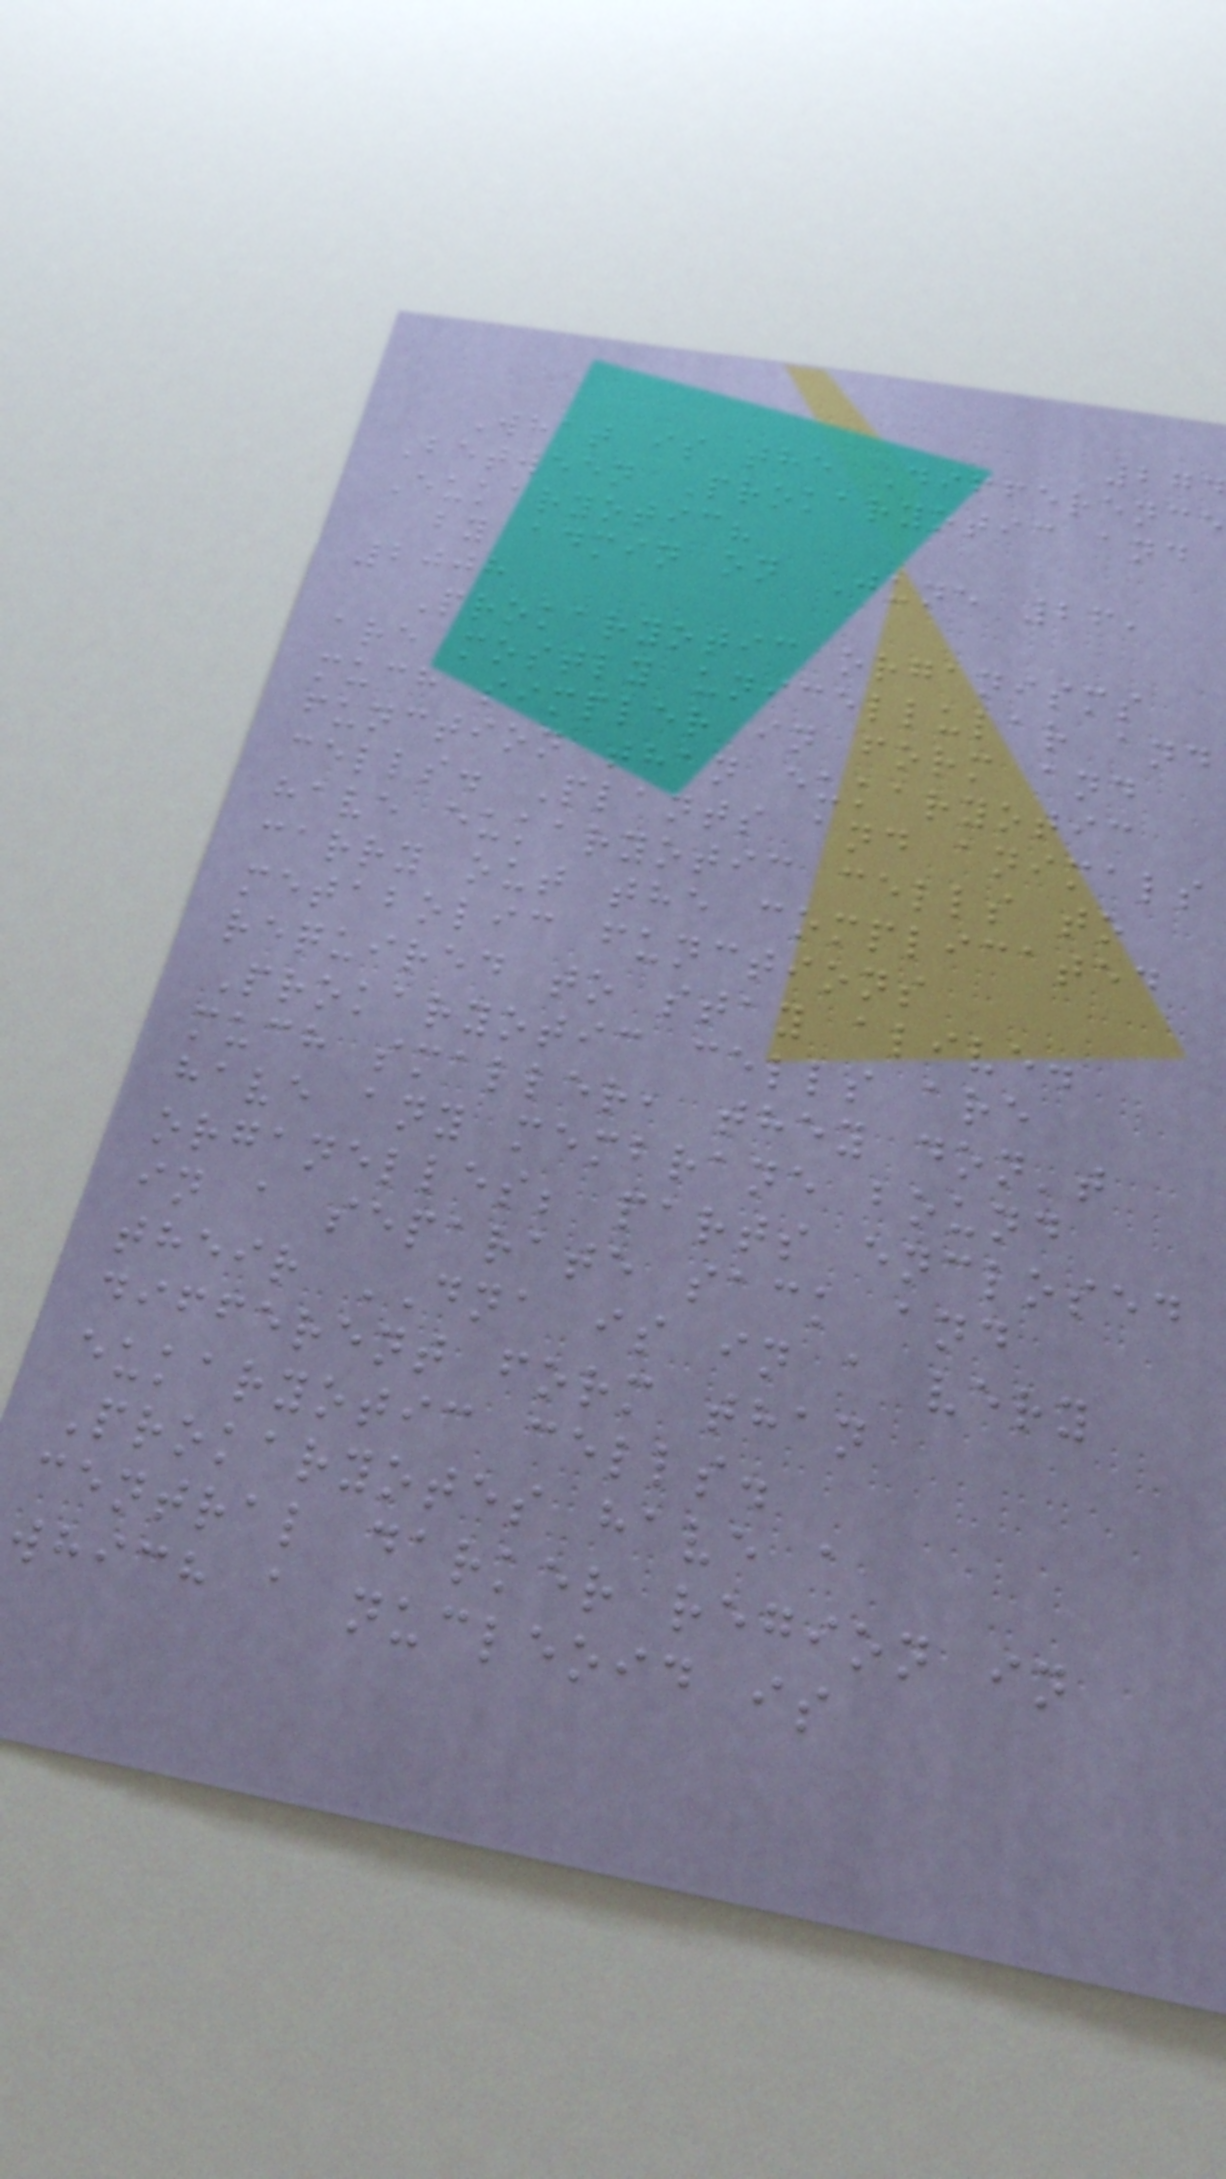274
What is the Difference
Between Prokaryotic and
Eukaryotic?
by admin on June 26,
2008
Prokaryotic organisms
are mostly unicellular and
much simpler in form and
function than eukaryotic
cells. Plants and animals
have eukaryotic cells to
carry out the complicated
metabolic functions
required to stay alive.
Prokaryotic cells are
much smaller, they don't
have any membrane bound
organelles; parts enclosed
in a separate sack and
their DNA is in a very
different form than
eukaryotic cells.
Prokaryotes have a
central darker region in
which a nucleoid is
